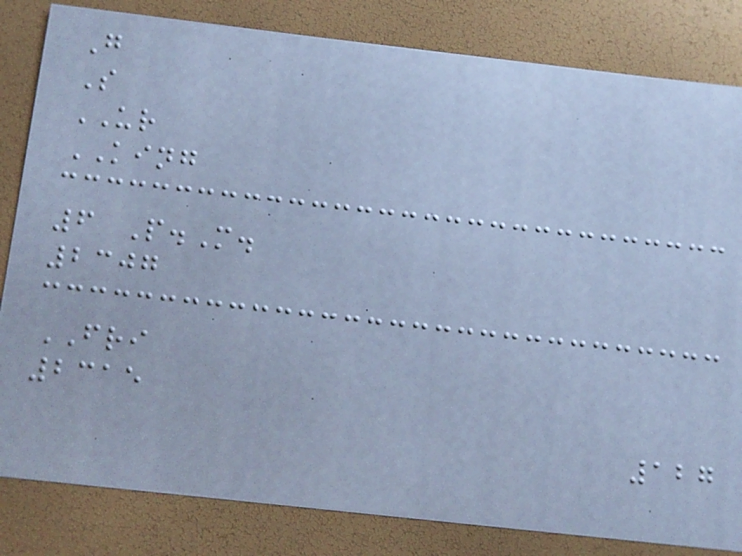G
S
UR
KING
6 P.M.
2307
FRI
2315
127
